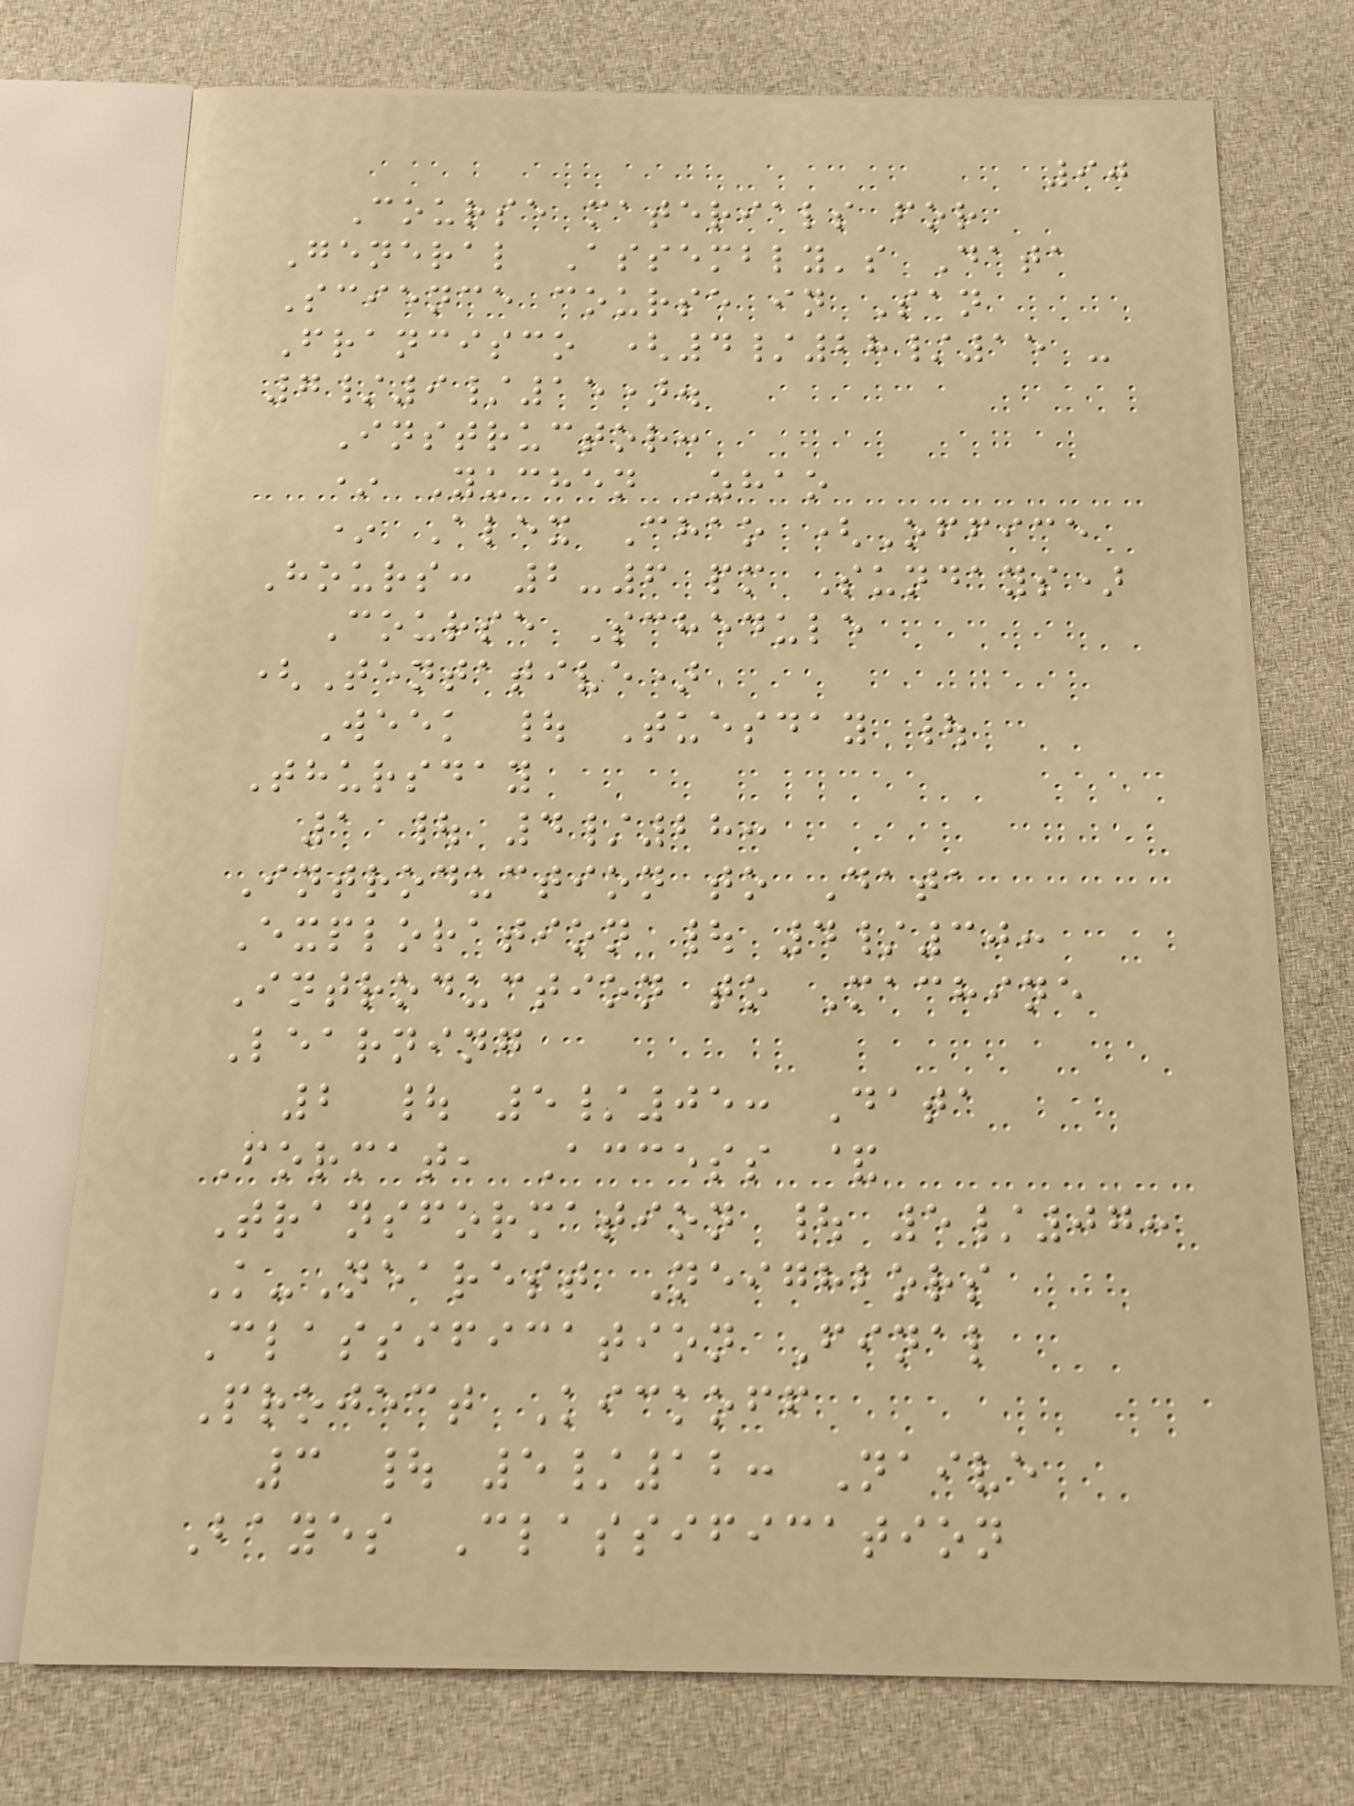90
Course materials for
General Assembly's Data
Science course in San
Francisco (4/28/15 -
7/9/15).
Instructor:
* Yuchen Zhao
* Alex Chao (Office
Hours: 2-6 pm Sundays)
Course Schedule
(Tentative)
Week | Tuesday |
Thursday
1 | 4/28:
Introduction to Data
Exploration | 4/30:
Introduction to Machine
Learning
2 | 5/05: Data
Format, Access &
Transformation | 5/07:
K-Nearest Neighbors
Classification Final
Project Kickoff
3 | 5/12: Naive
Bayes Classification
